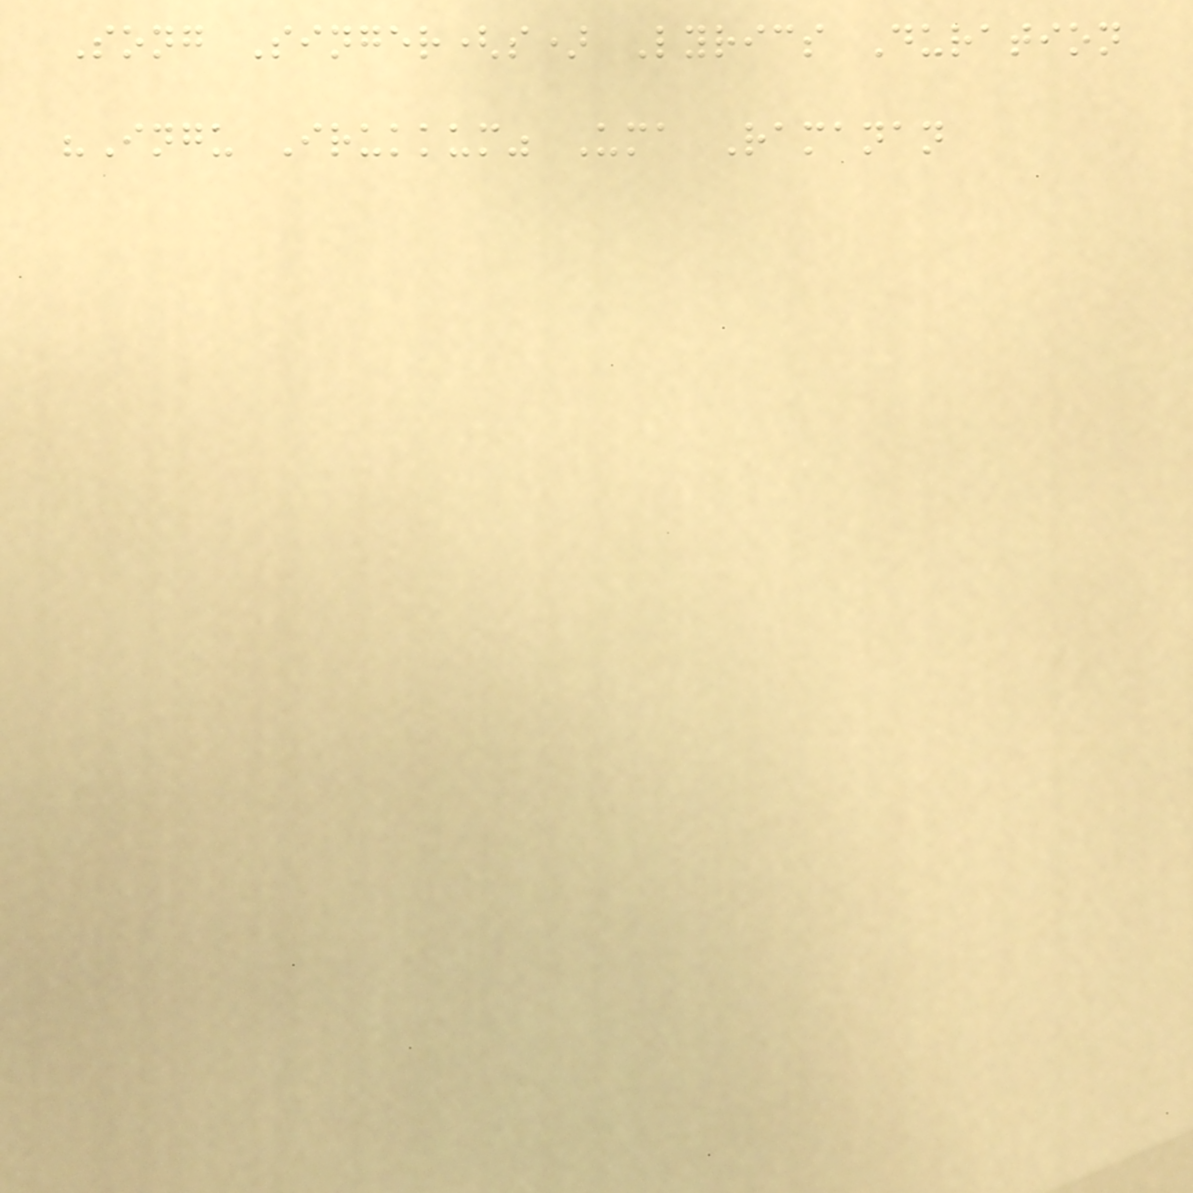Song Singer(s) Lyrics Duration
"Ingu Irukkum" Uma Ramanan
